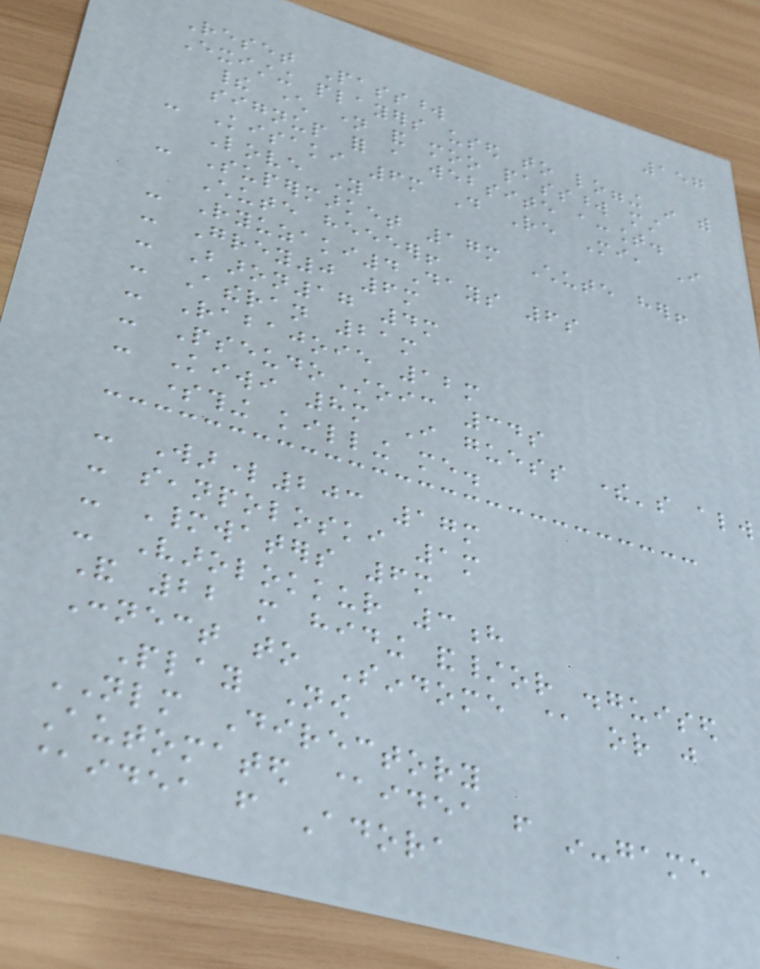157
Reset Password
Existing players used to logging in with
their character name and moo password must
signup for a website account.
- Kisaki 6m Do Re Mi, I
Love You
- Supermarket 17m Chute her!
Chute heeeer!
- Ryuzaki4Days 6s
- Grey0 6m
- Baron17 4m
- Atheran 21m
- Rabajoie 12m
- PseudoStoic 34s
- Kiwi 8m I guess there's always
something killing me.
- Warlord203 17m
- seanpoloski 1m
- Manywaters 6m
- Varolokkur 3h
And 22 more hiding and/or disguised
Connect to Sindome @ or just
Play Now
NLM Directory
Automated @idea from in-game
@idea from Adora
